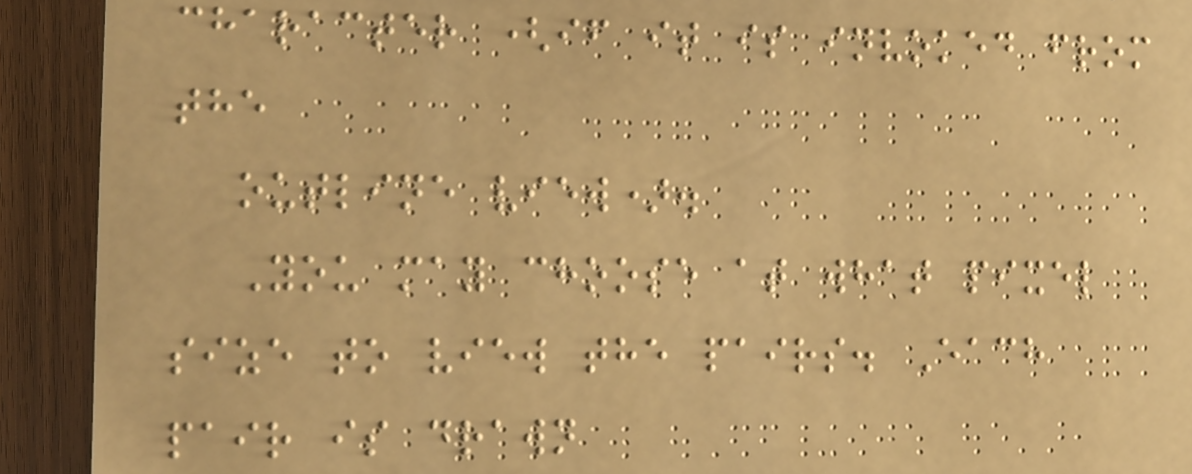character (if it is invoked from
the
outline view).
You may choose at what pixel
size to view the pairs. Each
pair is drawn
